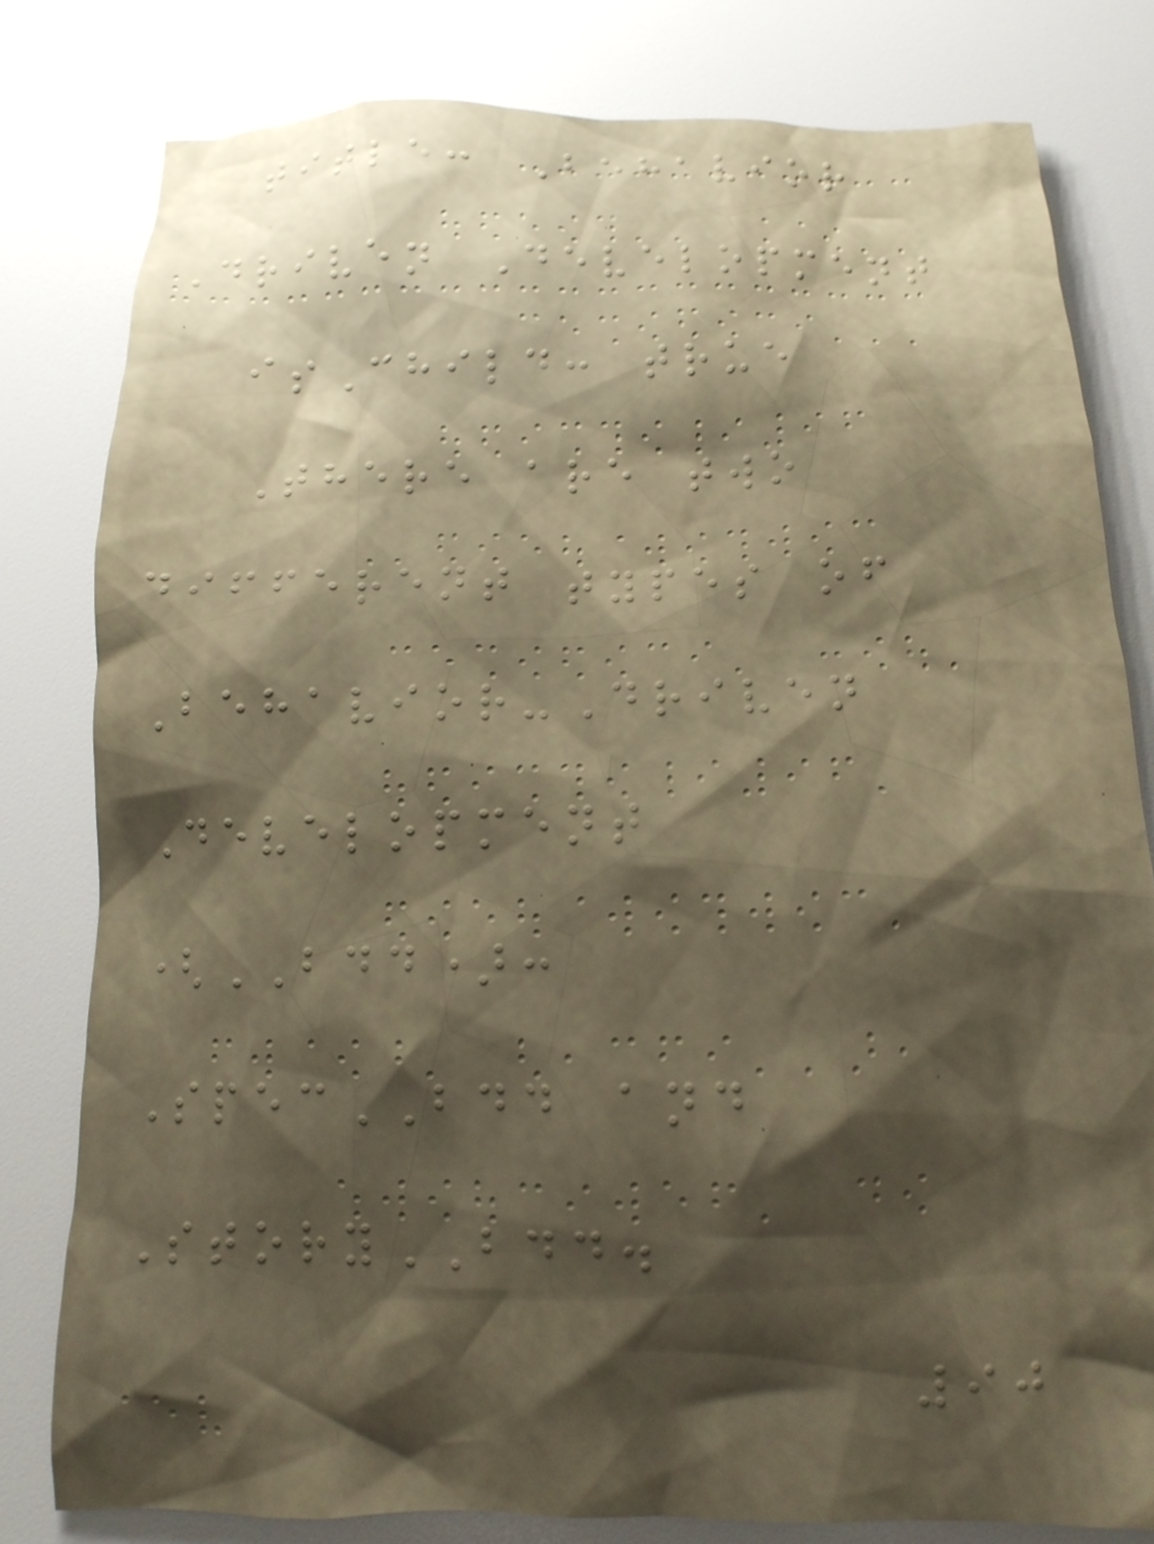title: Behavior
Driven Development
isChild: true
There are two
different types of
Behavior-Driven
Development
(BDD):
SpecBDD and
StoryBDD.
90
